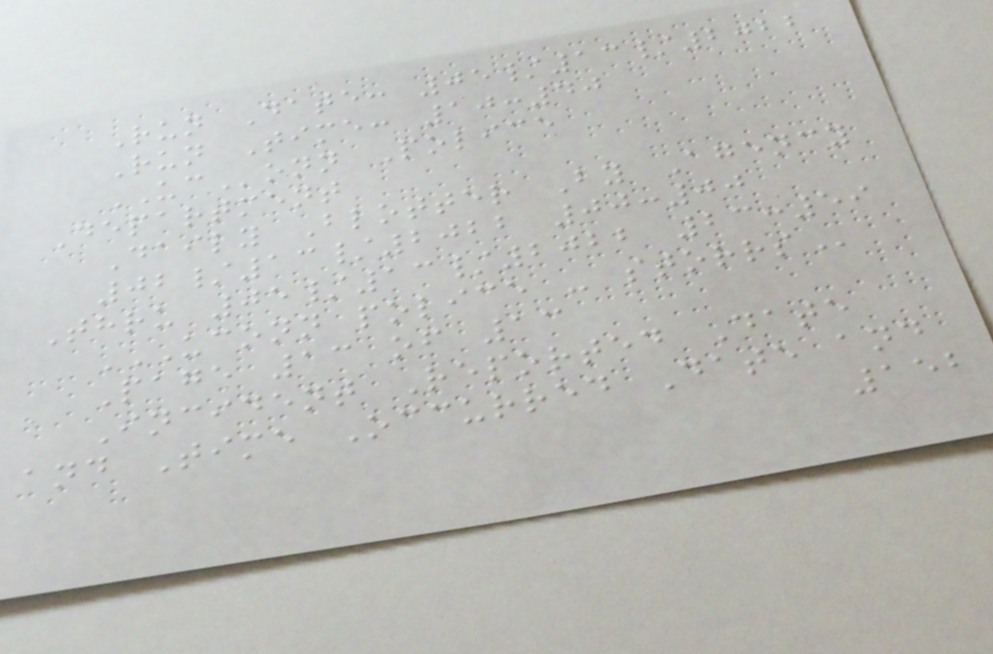Run Date: 05/13/2022
Run Time: 10:40
UConn Police
Department
Daily Blotter By Agency
02/13/2022 00:00
Thru 05/13/2022 23:59
UCONN POLICE - STORRS
Page 13 of 13
Incident Reported Date
and Time Occurred Date and
152
